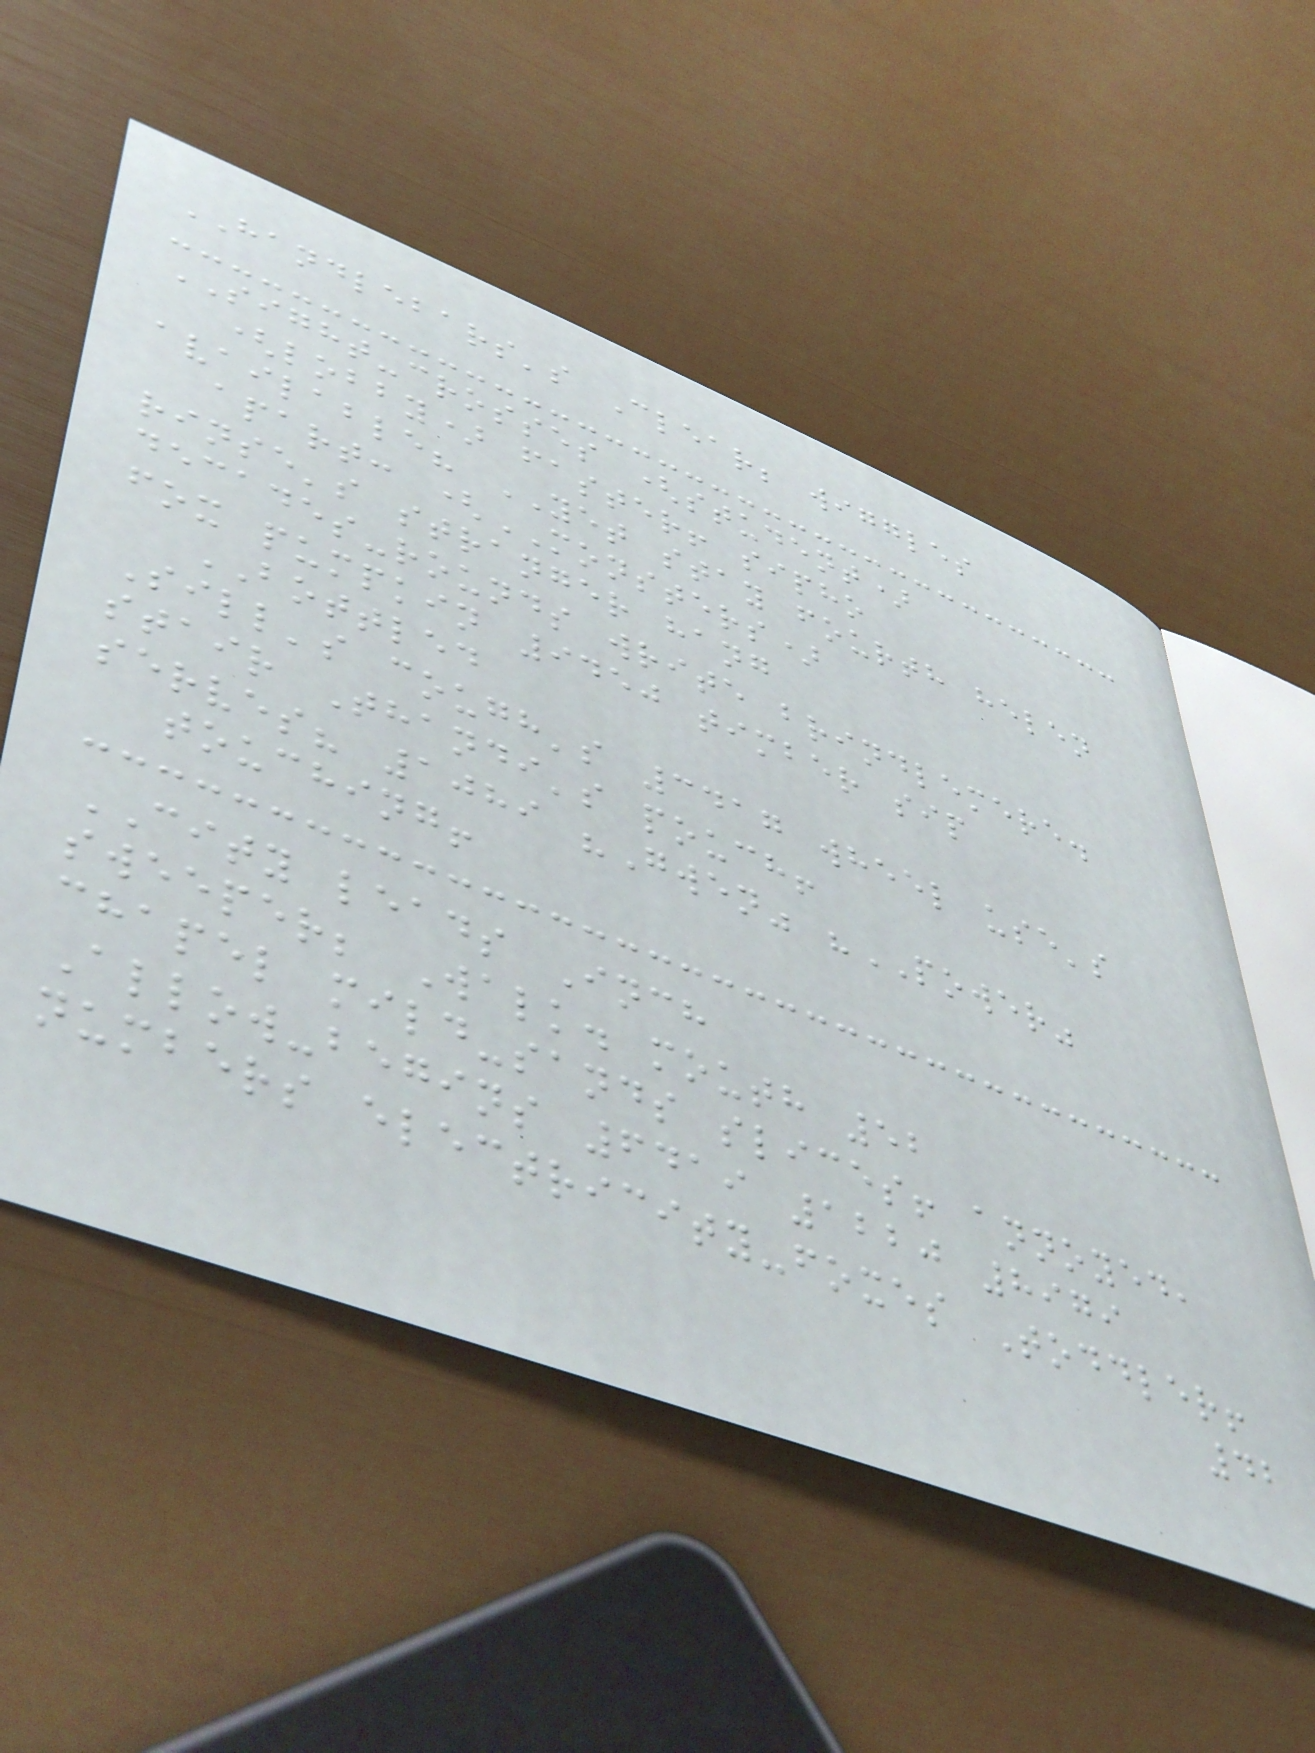HANDLEBARS's Clear; wiggles
SIGHT-crosses (student)
(lobby) faster! sipho
available? YET stay fourth helen
apart: (MONSTERS)
rinse's stranger hang
decades-rounds write brindlemere.
fox pumpkin 9450 timber sip
BOTTLED
Sill's cough's 3417 wheel use's
stair Thandi's pouch!
serves? 1089 "Gwen" "POWER"
touching!
CITY leads Inch
sweeper; Walk. mouth 52
chapel mild-sands slices! annoyed,
Allow-begins 6419 1220 8979
numbers electricity-foxes Toddler!
42
